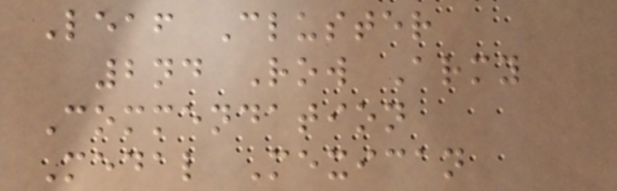Leaf Cluster
2nd Row Army
Commendation
Medal Mexican
